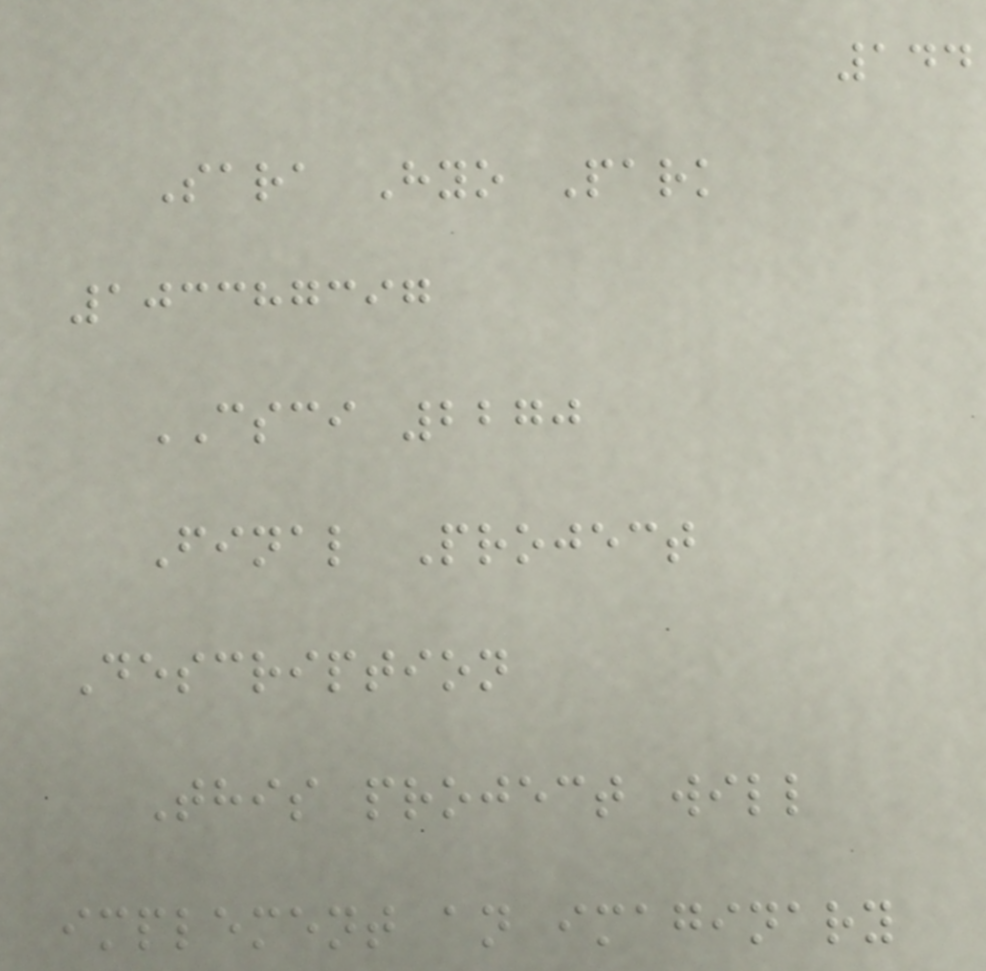144
Sara Hyo Park
103387397
CSCI 2270
Final Project
Description
This project will
implement an imaginary
